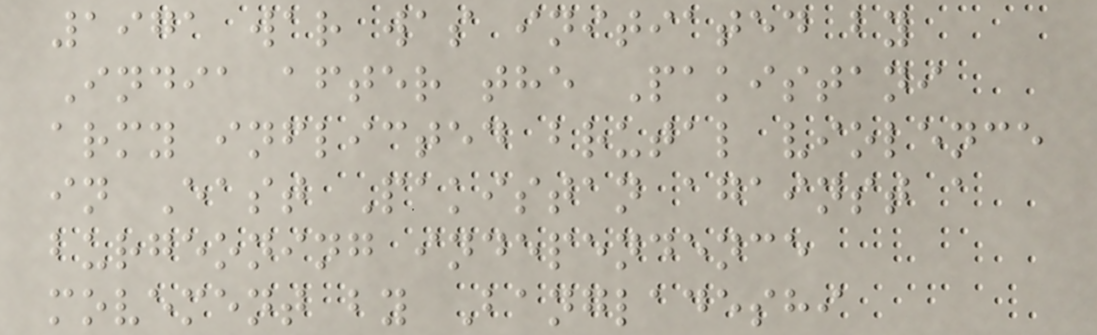1971 war was initiated by
India after the Pakistani
army inflicted brutal violence
in East Pakistan against a
burgeoning independence
movement by Bangladeshi
